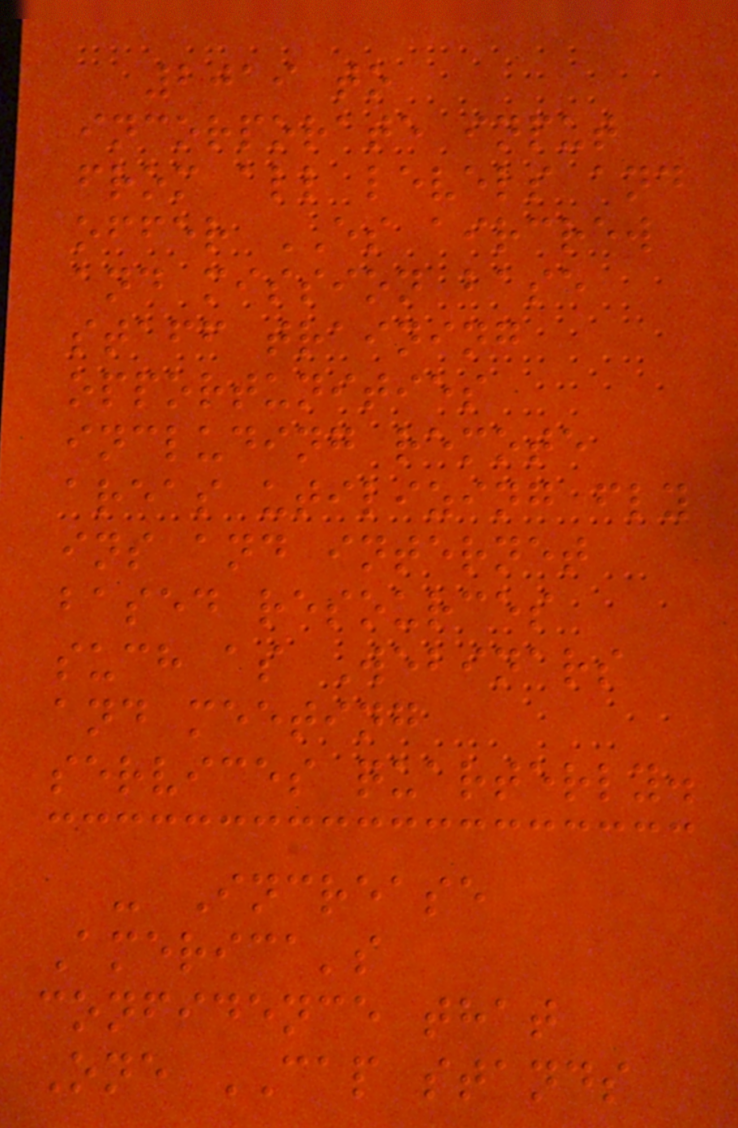2019 to
incorporate input
from all levels and
offer ES aircrew
and mission base
staff training
opportunities
including remote
areas utilizing fly
ins and internet
based resources
such as Webinars
and meeting
services quarterly.
- Increase
America's
confidence that
One CAP stands
